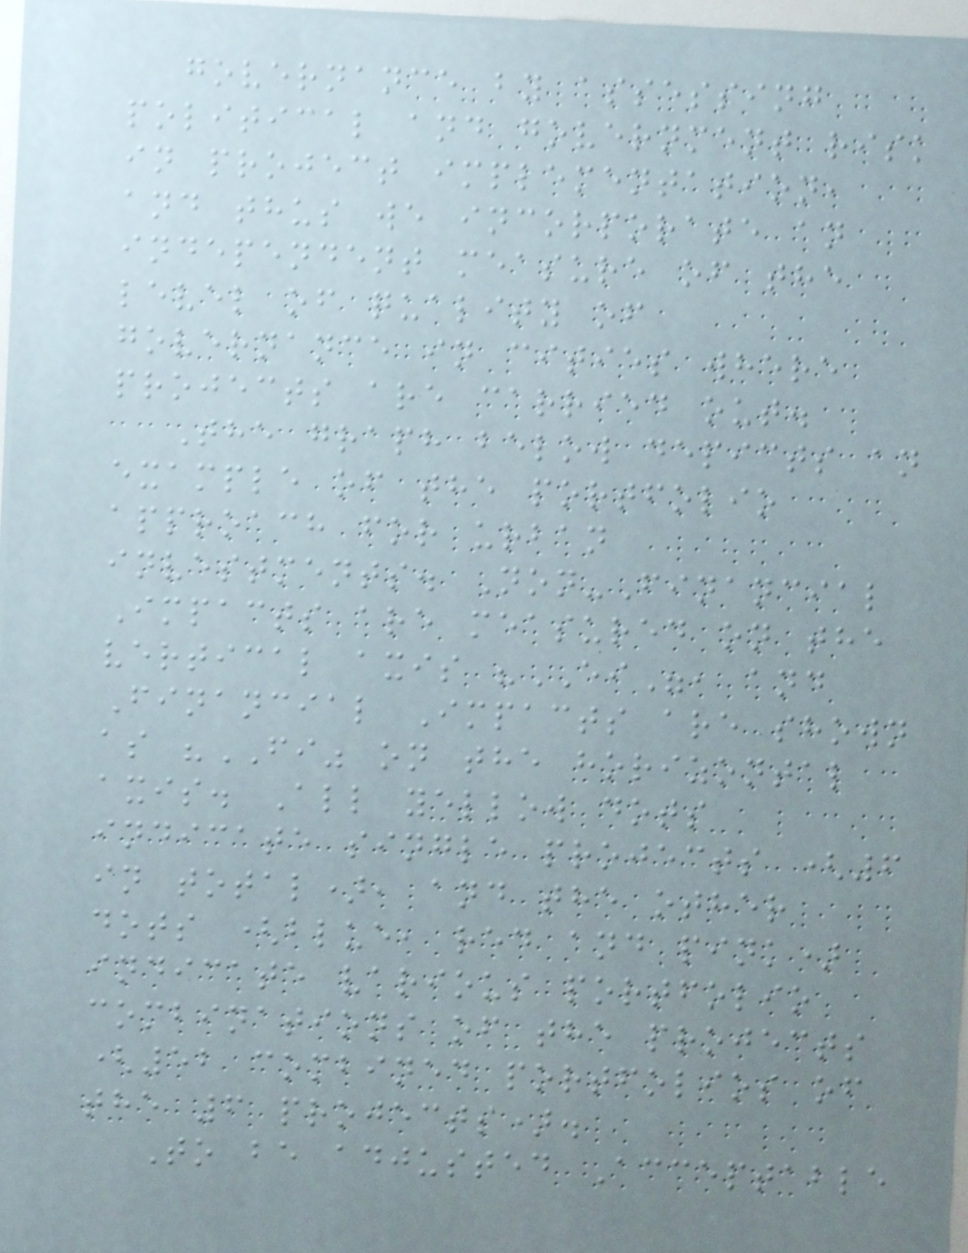governance by assessing
political and government risk
in project implementation,
and thus we incorporate an
independent measure of the
level of quality of
governance in cities where
projects are carried out.
The graph below depicts an
example of the portfolio
approach for urban
investments. Non-Financial
Impacts are measured on the
vertical axis "EI", and
Financial Impacts are shown
as "FI" on the horizontal
axis. All yellow dots
indicate single projects (6
in total), and the other
dots (blue, red and pink)
indicate various portfolio
combinations of the projects
(52 combined portfolios of
the 6 projects).
To be adjusted Acceptable
